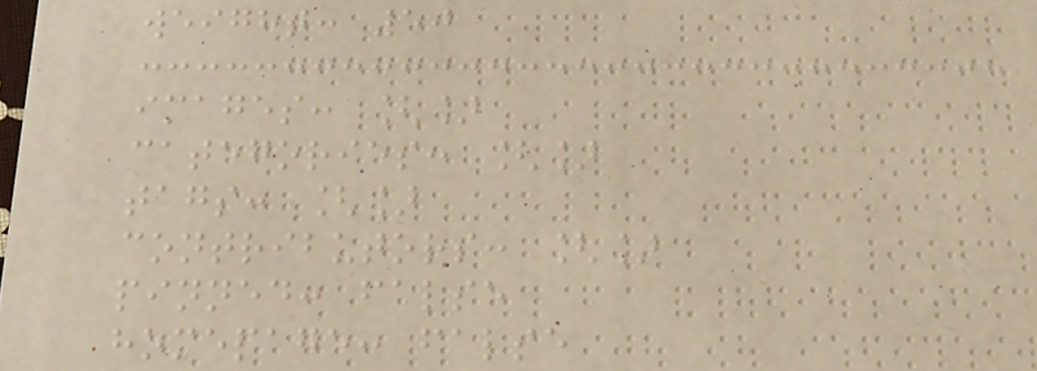weight: 50
images: []
categories: []
tags: []
contributors: []
pinned: false
homepage: false
